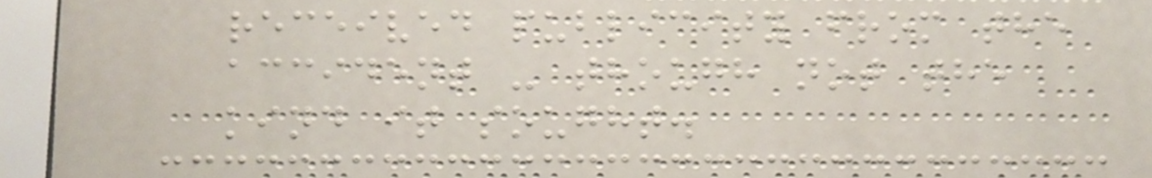received publicity from the
accident - though not the
kind it sought.
